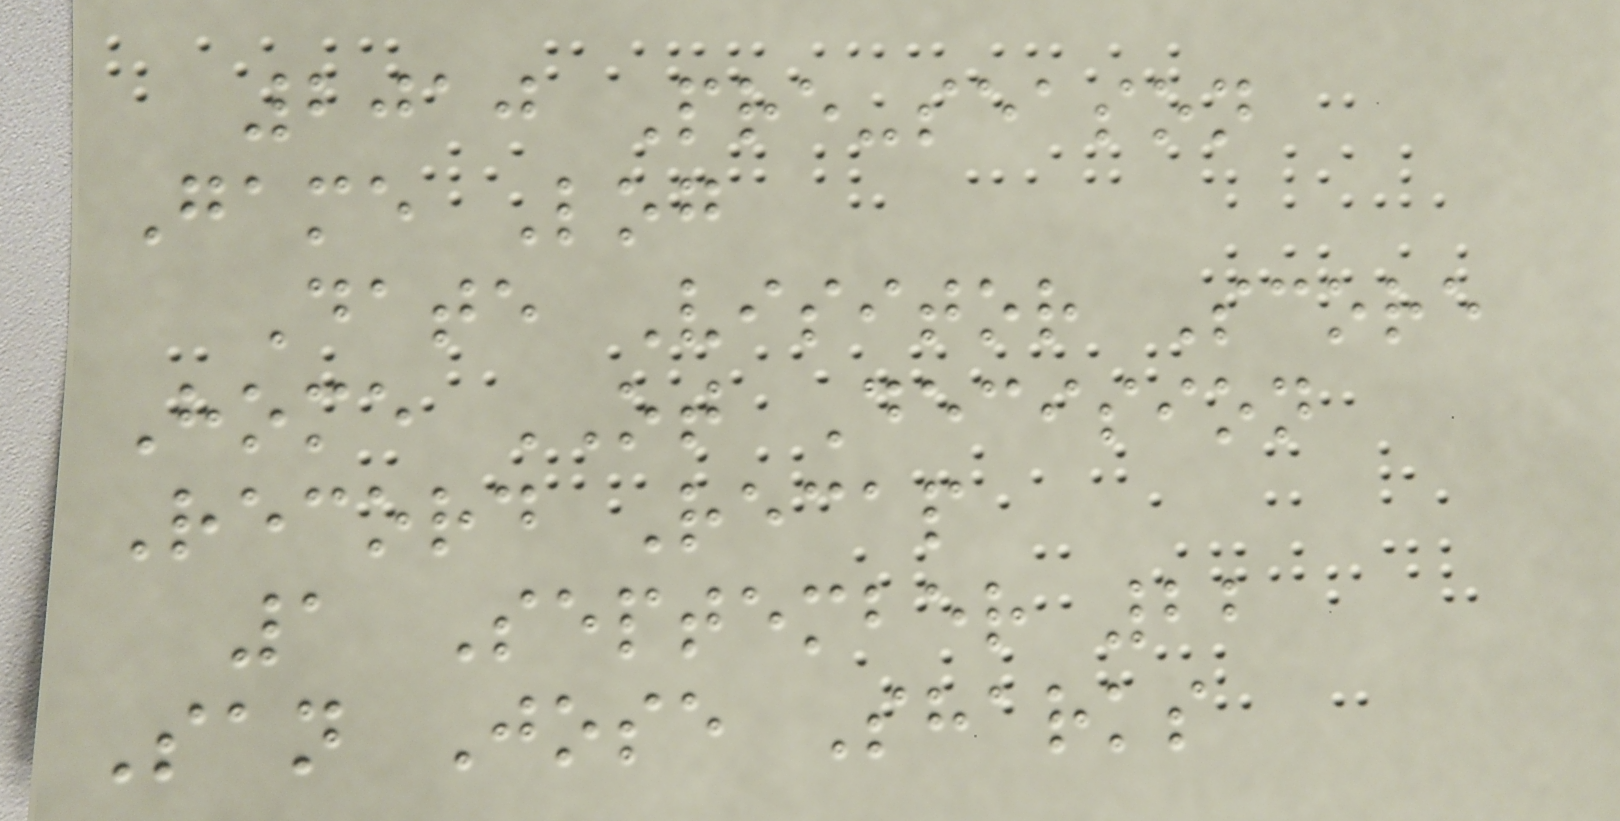2010 Pre-season
Game Log
Date Visitor Score
Home OT Decision
Record Recap
1 September 22
San Jose Sharks
